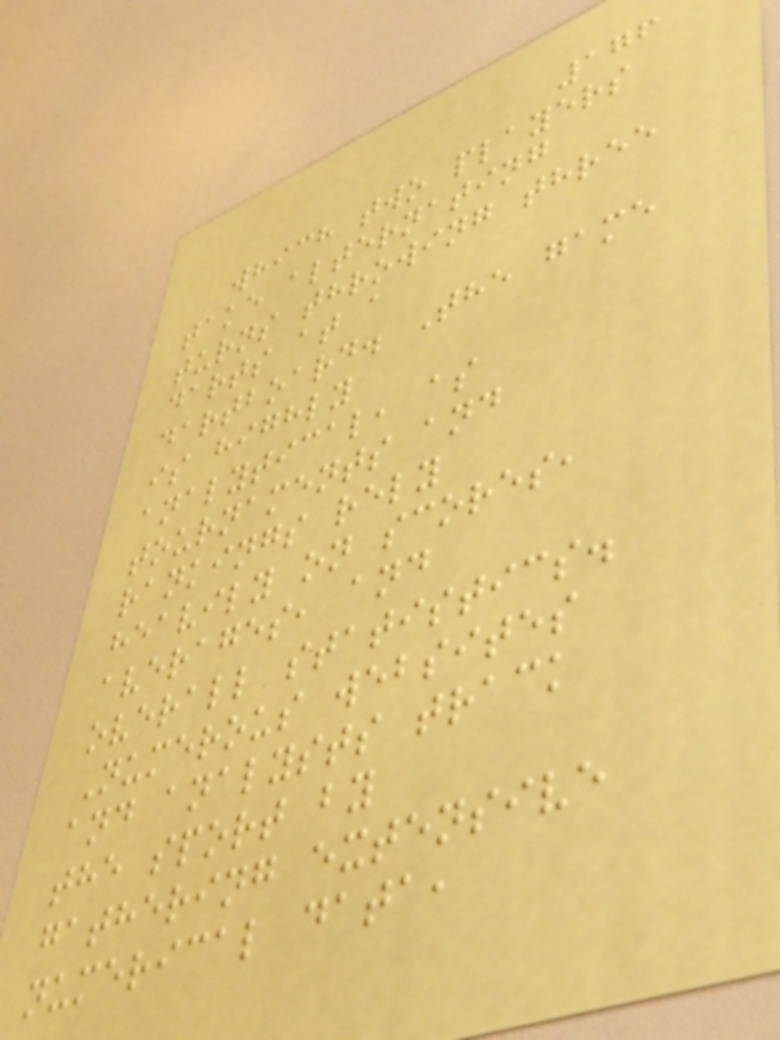176
which two players
take alternating
turns throwing three
darts at a
dartboard. The game
is highly
analytical, as
tournaments and
rankings rely
heavily on scores,
averages, and
overall statistics.
Numerous websites
and analysts track
the sport by
gathering extensive
numerical data,
